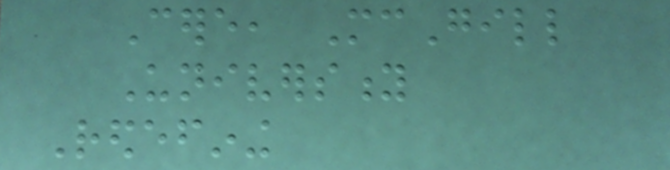Cere, McGill
University
Redefining
